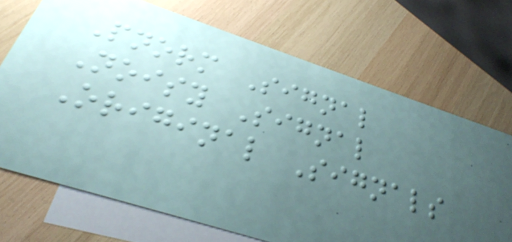Pnorm Signal
Noisy Signal
Original Signals
